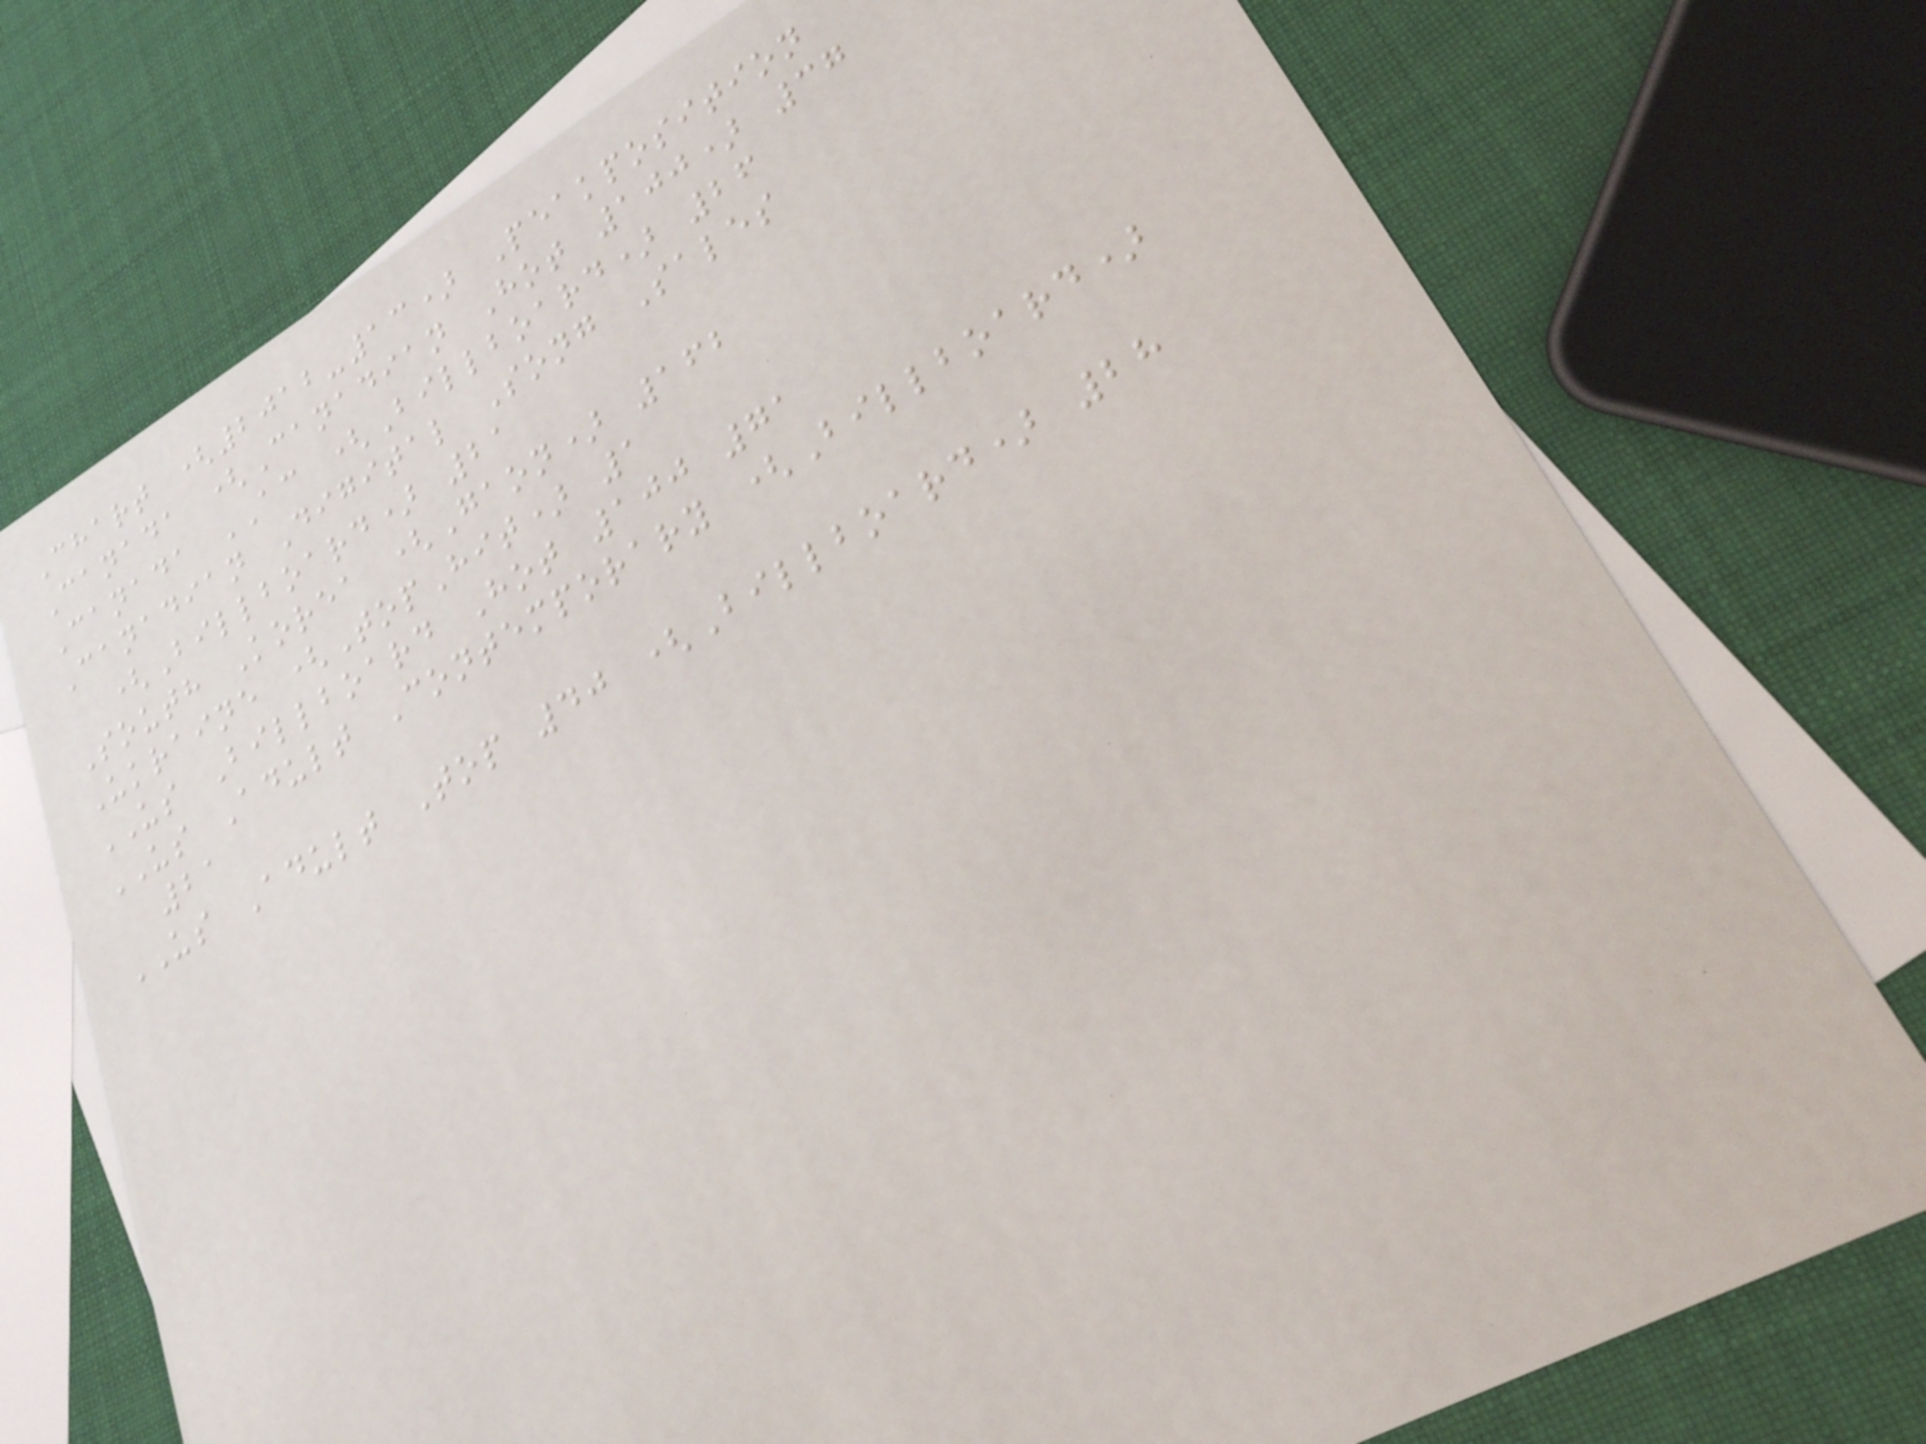Chart (2012-13) Peakposition
Canada (Canadian Hot 100) 37
Canada AC (Billboard) 26
Canadian Digital Song Sales
(Billboard) 21
South Korea (Gaon) 162
Ukraine (TopHit) 1
US Billboard Hot 100 71
US Adult Contemporary (Billboard)
21
US Adult Top 40 (Billboard) 28
